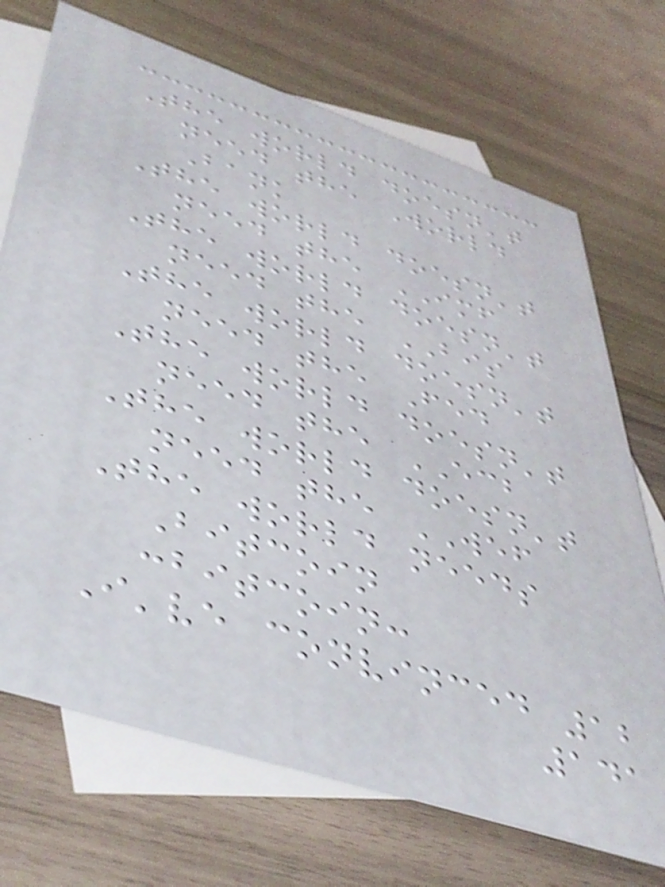The world doesn't
need the World
Bank
The world doesn't
need the IMF
The world doesn't
need the BIS
The world doesn't
need the Fed
The world doesn't
need the ECB
The world doesn't
need the WEF
The world needs
Bitcoin
:bitcoin:
I've convinced 12
141
